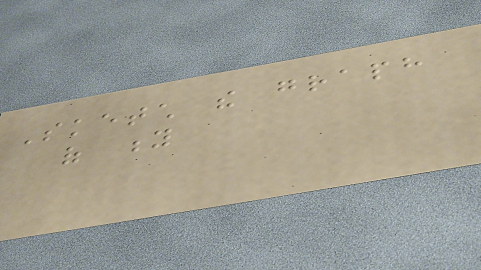Sketch the graph
of y
